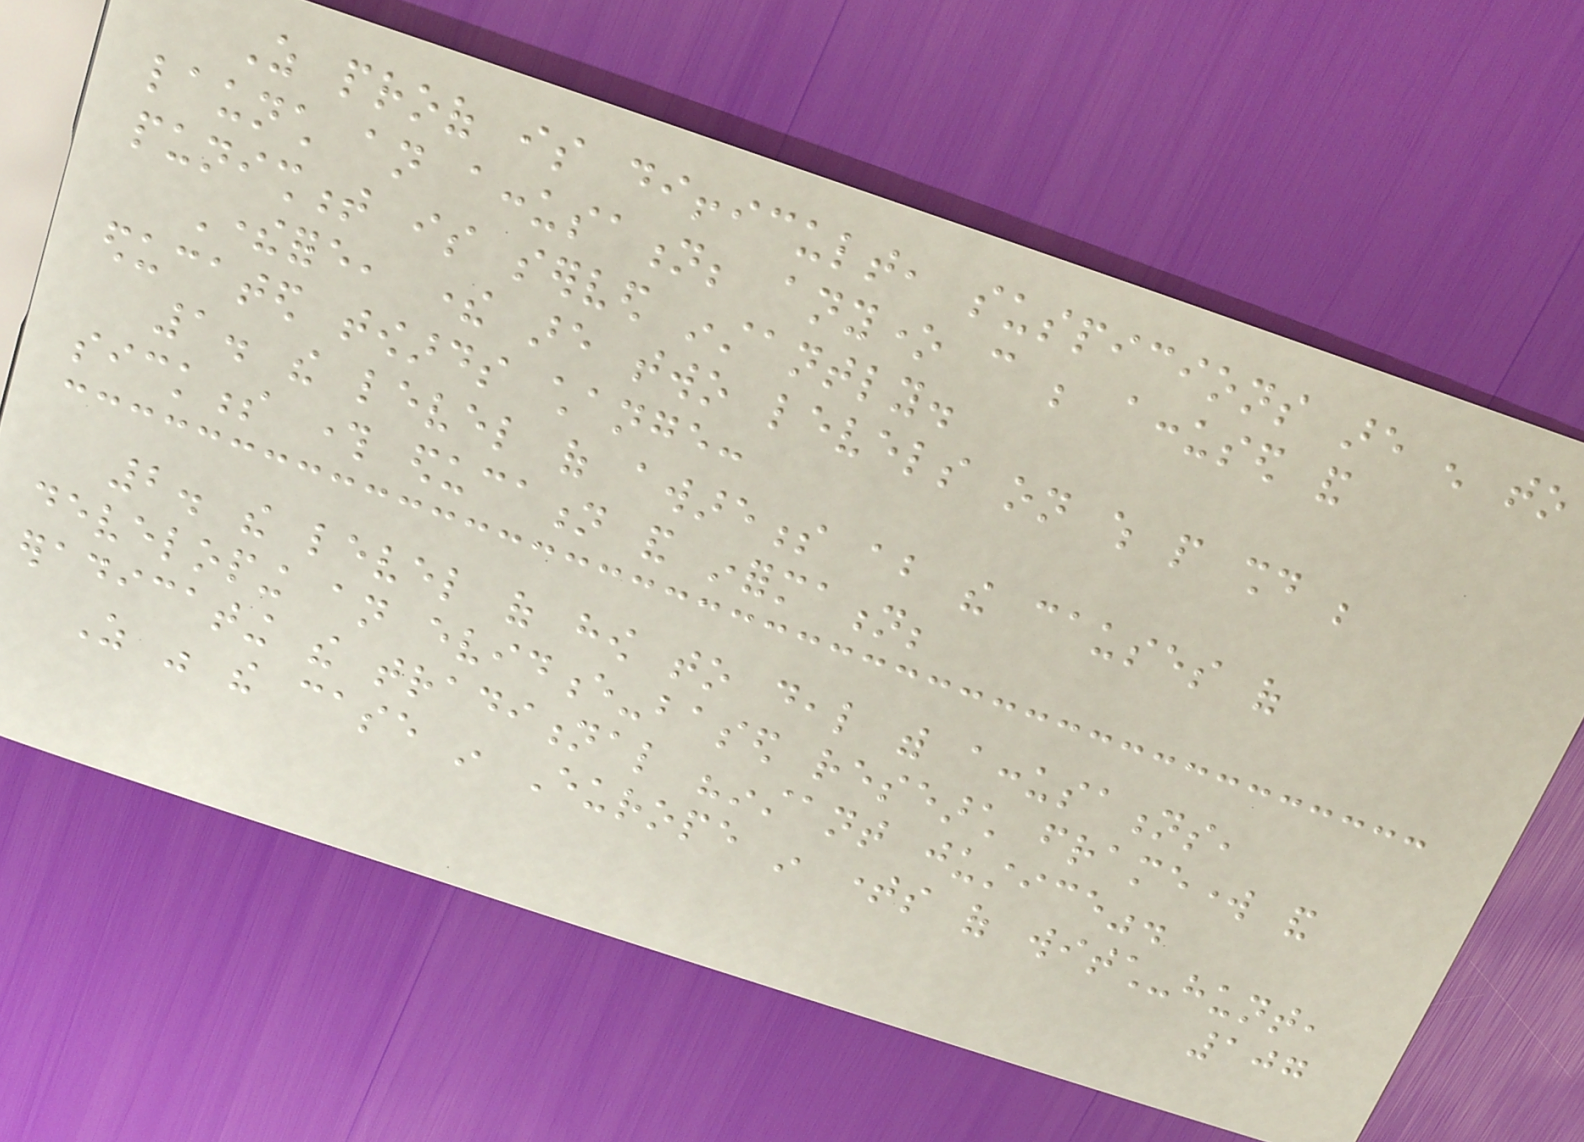As proof is difficult, suspicions are enough to
launch an accusation; anyone can be accused and
punishment is served instantly.
Therefore, there are two levels on which people should be
educated towards change:
1. the level of awareness about the causes of
sickness through education and information;
2. the level of how to deal with accusations,
developing an evidence-based research framework and
eradicating the traditional "instant justice".
As was the case in Europe in times of witch-hunt,
107
